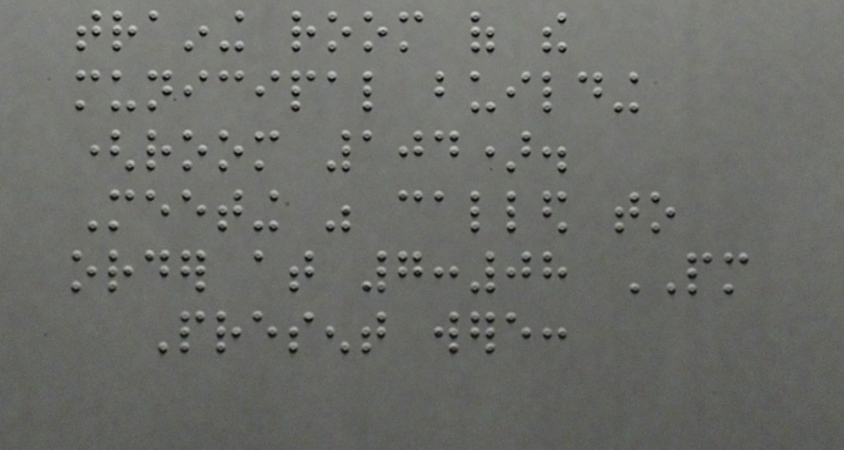training room of the
municipal building
(room 104).
Meeting was called to
order at 7:08 PM
Present were:
